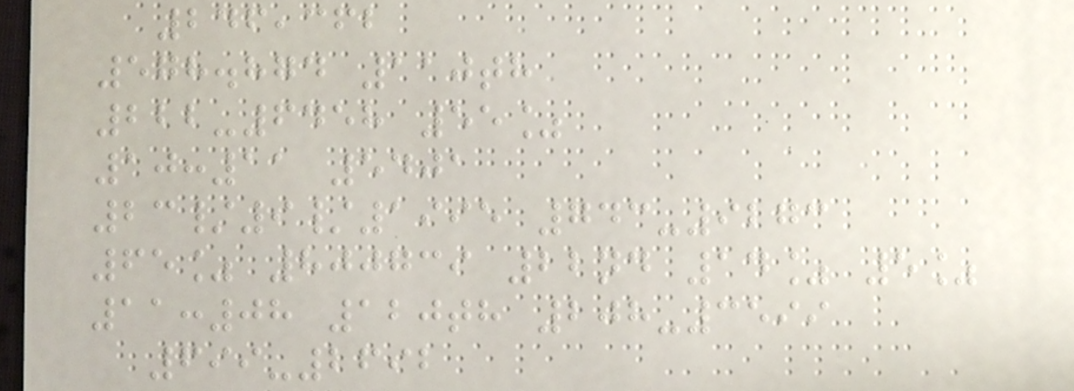246,362
578.874 110th
222-6458 55%
10:11 5401
23/9/1995 743-9273
65% 800739 22nd 14% 5%
11:08 120th 208-3599
699-2692
